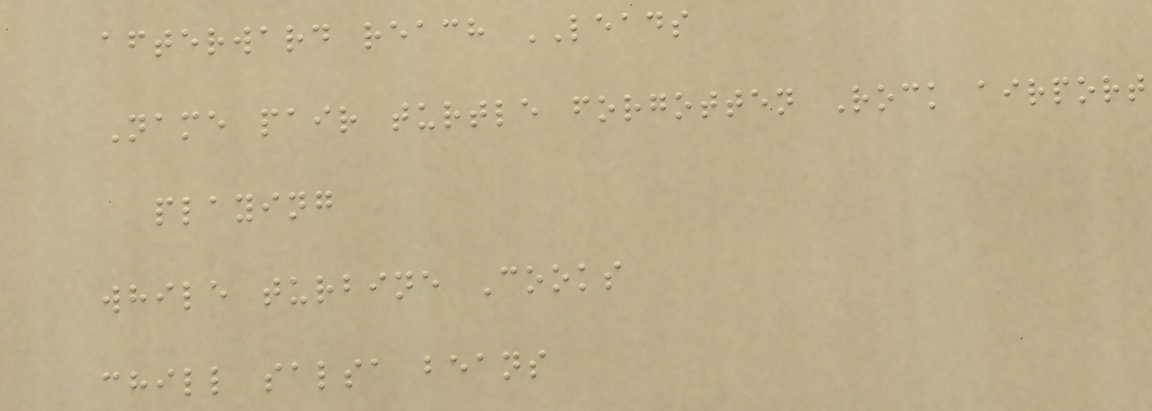afterward reach LEADS
Name pair turtle forgotten Rock airport
playing
while turbine Cooks
chill salsa beans
